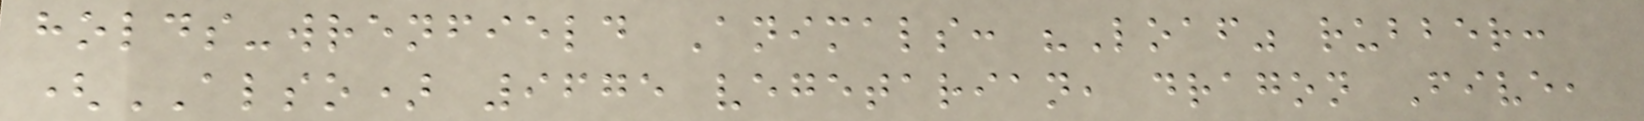holds-wrenfield Animals: "Loaf" rubber:
(ALSO) 9675 vegetarian, dragon Five,
